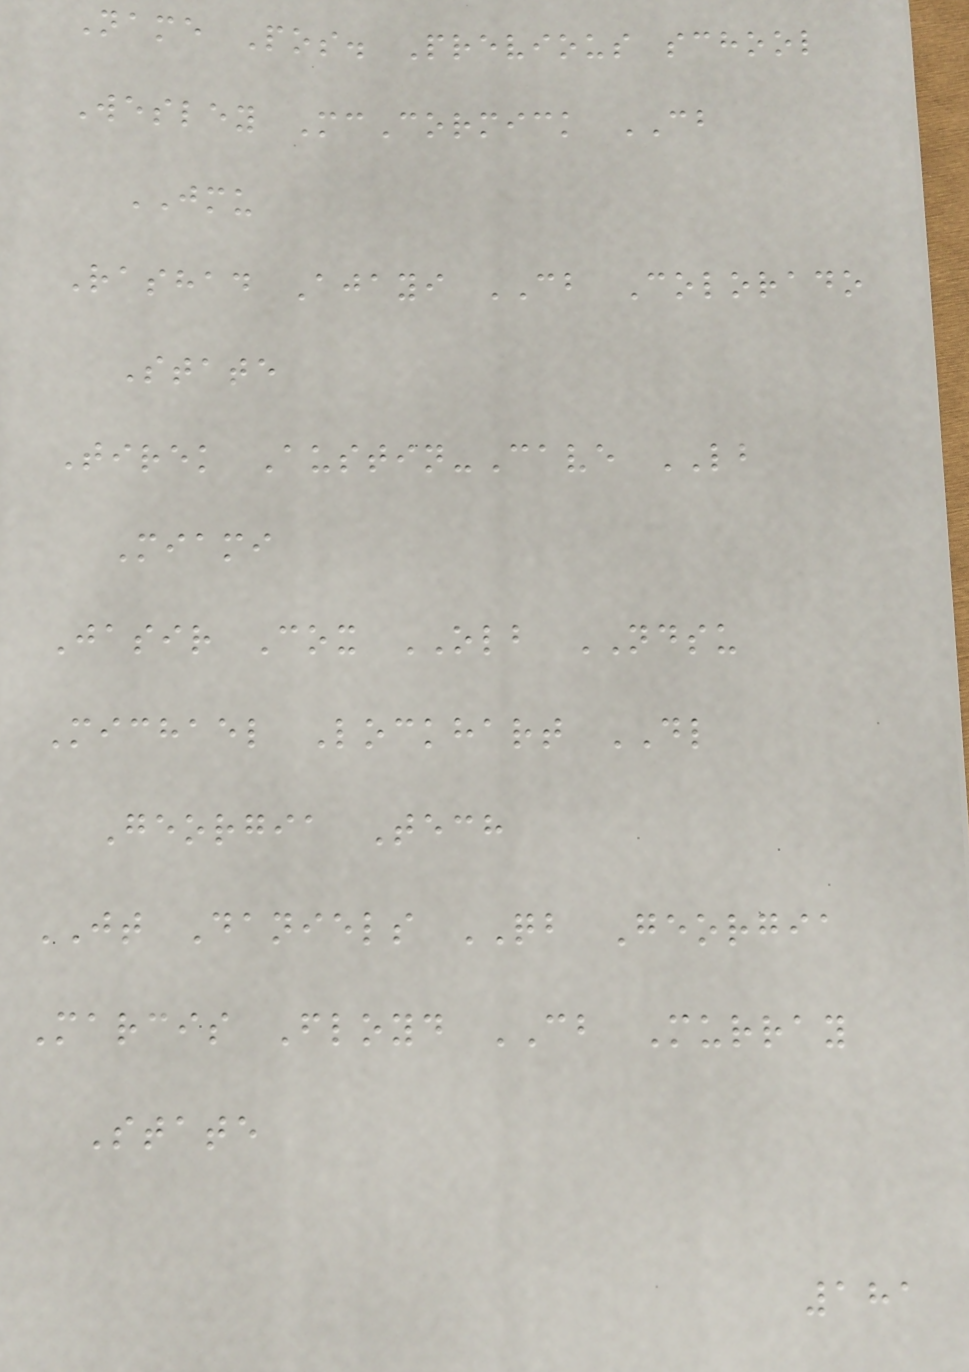Name Pos. Previous school
Wesley McCormick CB
JMU
Rashad Ajayi CB Colorado
State
Tirek Austin-Cave LB
Miami
Jasir Cox OLB NDSU
Michael Lockhart DL
Georgia Tech
JT Daniels QB Georgia
Marcis Floyd CB Murray
State
181
